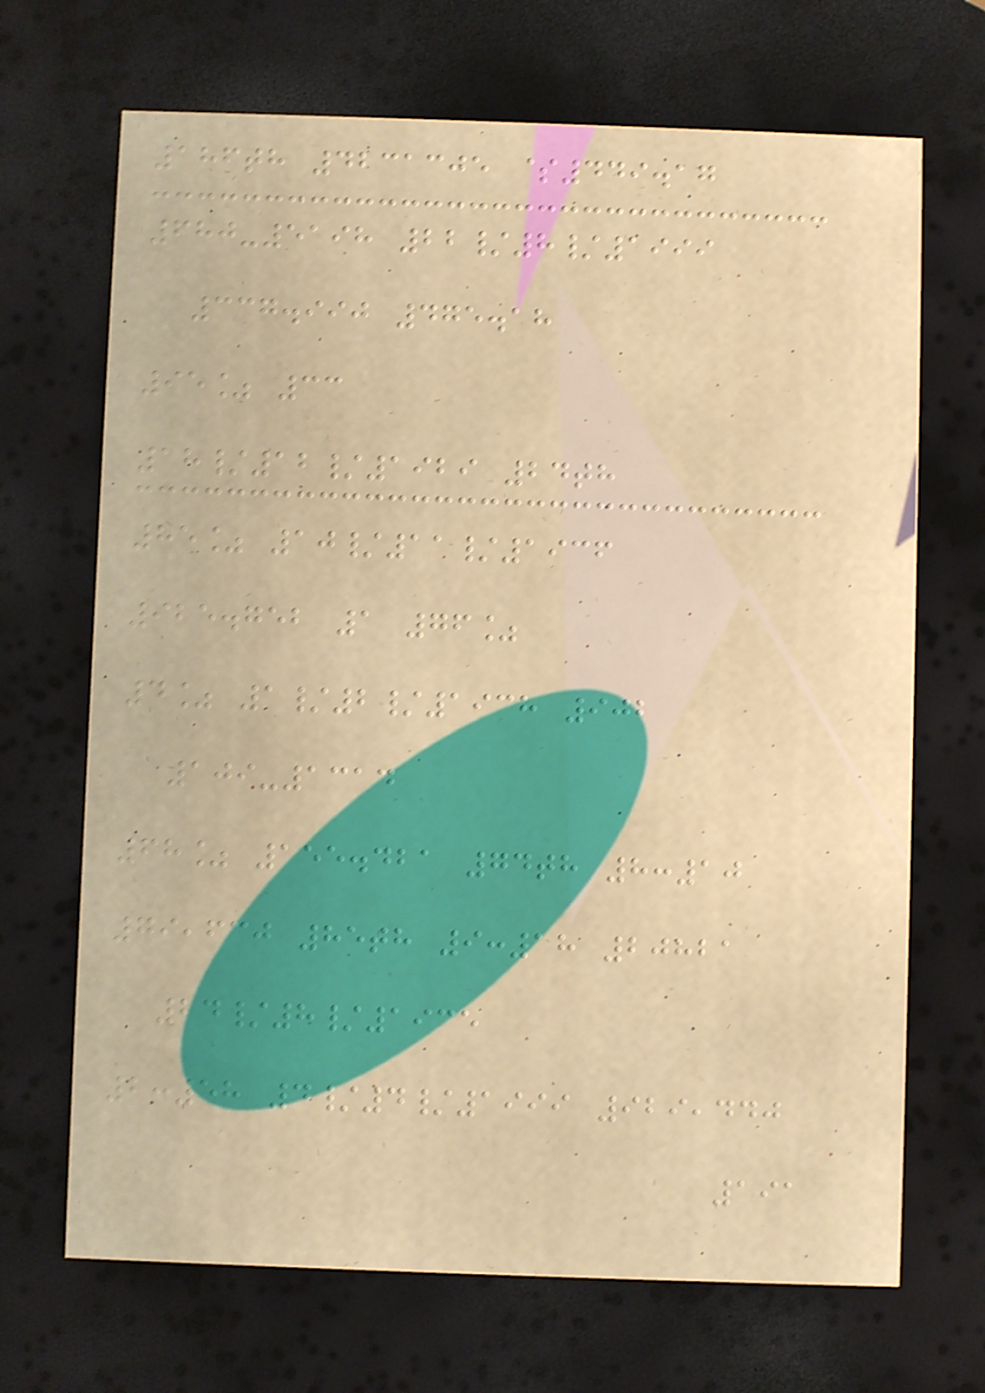186th 4231305 $449.17
680-5198 22/8/1999
337.990 475.18
95% 33
18/12/1929 24th
85% 10/11/1936
925.752 1 76%
4% 1/2/1938 902
109-1314
68% 155.421 74th 8:10
79,630 85th 9:18 20821
24/8/1935
2:58 4/4/1999 929,440
191
